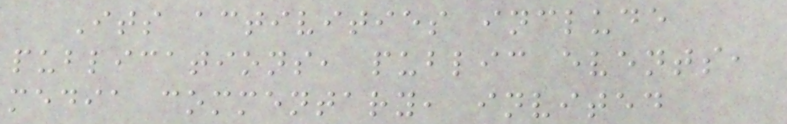Its activities include
publications, public events,
media commentary, invited
